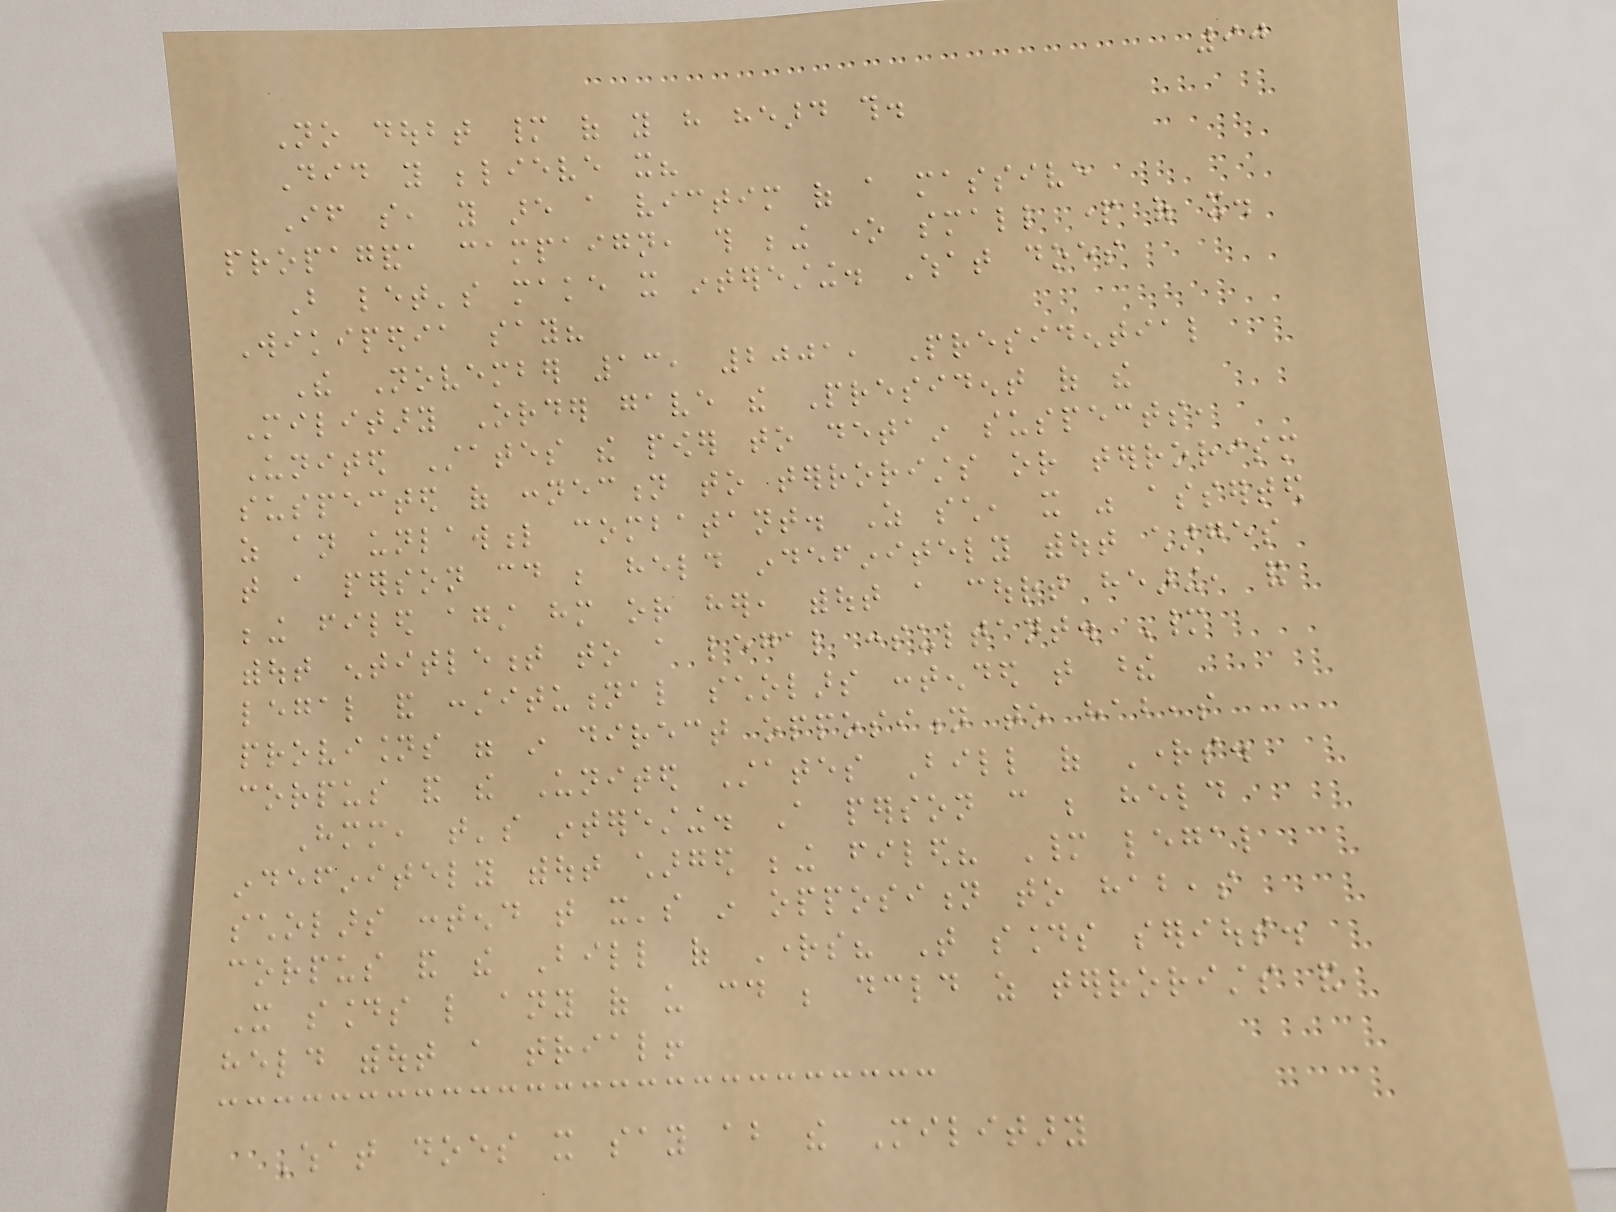90
No doubt many of you have heard this.
Did you believe it?
If so, you are a victim of a massive
propaganda campaign, this being one small part of it.
But let's make it interesting. What does
Wikipedia say?
The November 13, 2001, Presidential
Military Order gave the President of the
United States the power to detain suspects,
suspected of connection to terrorists or terrorism
as an unlawful combatant. As such, it was asserted
that a person could be held indefinitely without charges
being filed against him or her, without a court hearing, and
without entitlement to a legal consultant. Many
legal and constitutional scholars contended that these
provisions were in direct opposition to habeas
corpus and the United States Bill of Rights.
Hmm, that's interesting. A person can be held
indefinitely without charged being filed? Many legal
scholars contend that it's in opposition to habeas
corpus and the Bill of Rights? That sounds serious.
It sounds like any of us could be declared as terrorists and
held without a trial!
What does it say about the Military
